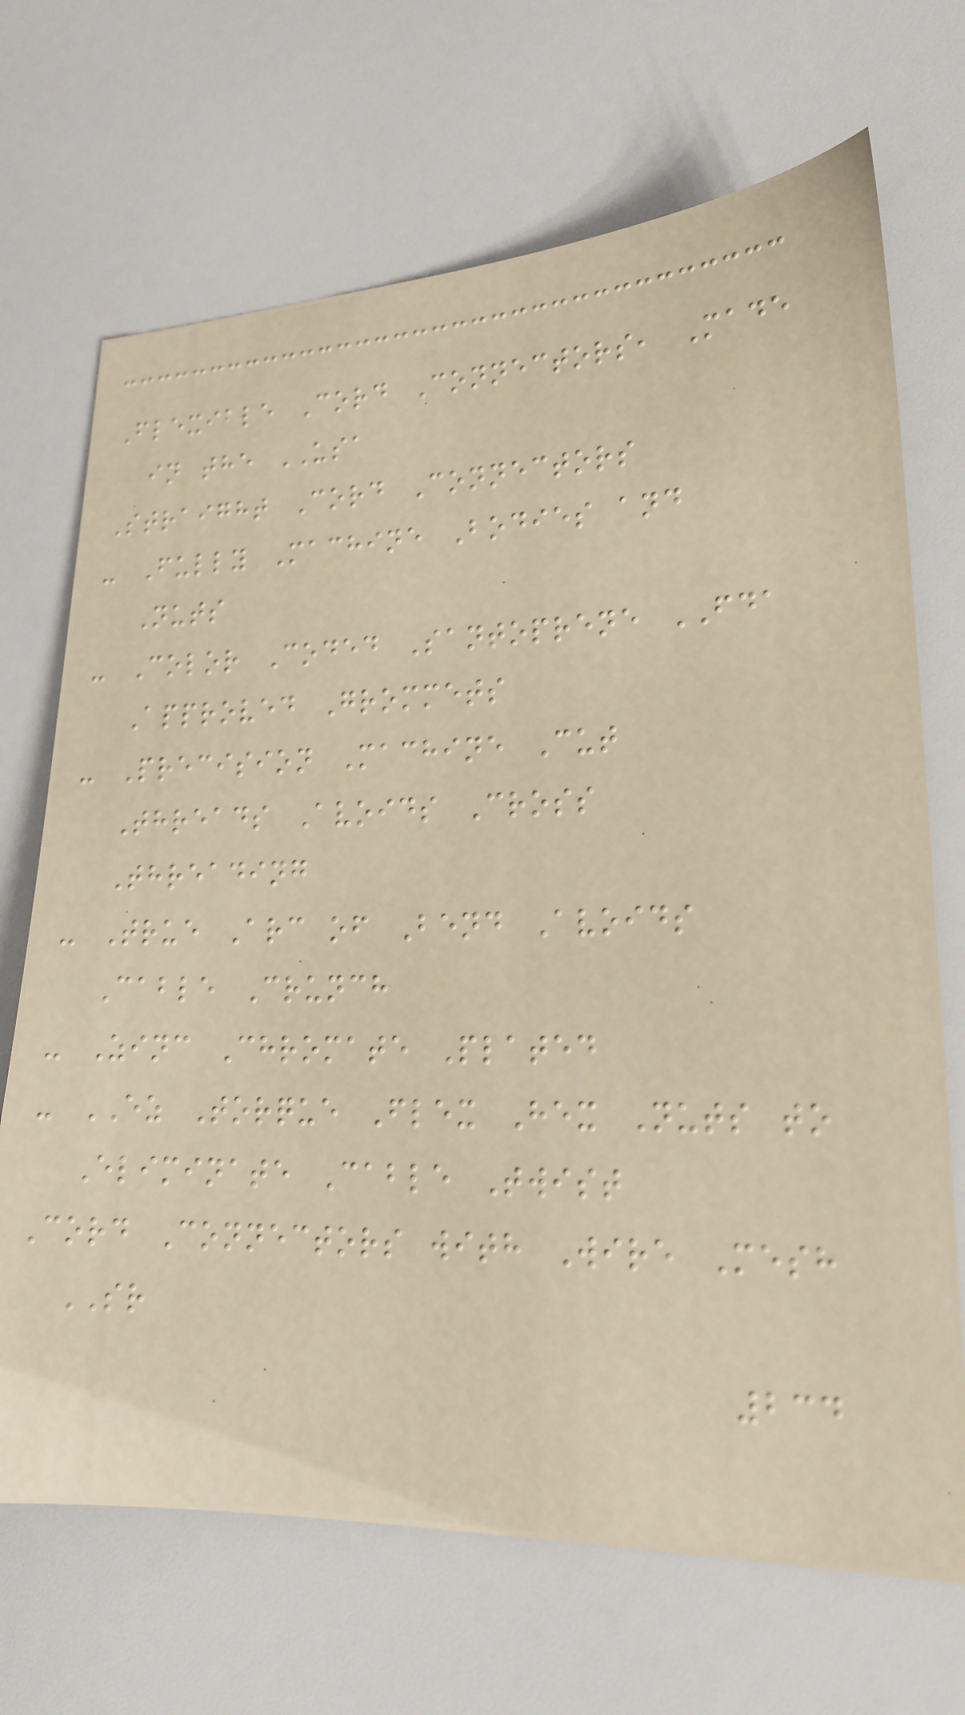Flexible Cord Connectors, Made
in the USA
Straight Cord Connectors
- Fully Machine Bodies and
Nuts
- Color Coded Santoprene FDA
Approved Grommets
- Precision Machine Cut
Threads Avoids Cross
Threading
- True Arc of Bend Avoids
Cable Crunch
- Zinc Chromate Plated
- EZ Torque Flex Hex Nuts to
Eliminate Cable Twist
Cord Connectors with Wire Mesh
SR
234
